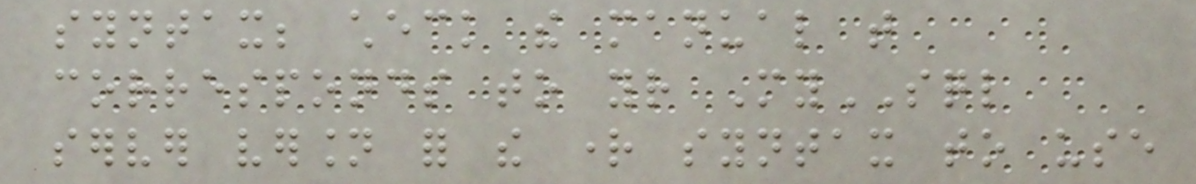syntax; check the manual that
corresponds to your MySQL
server version for the right syntax to use
